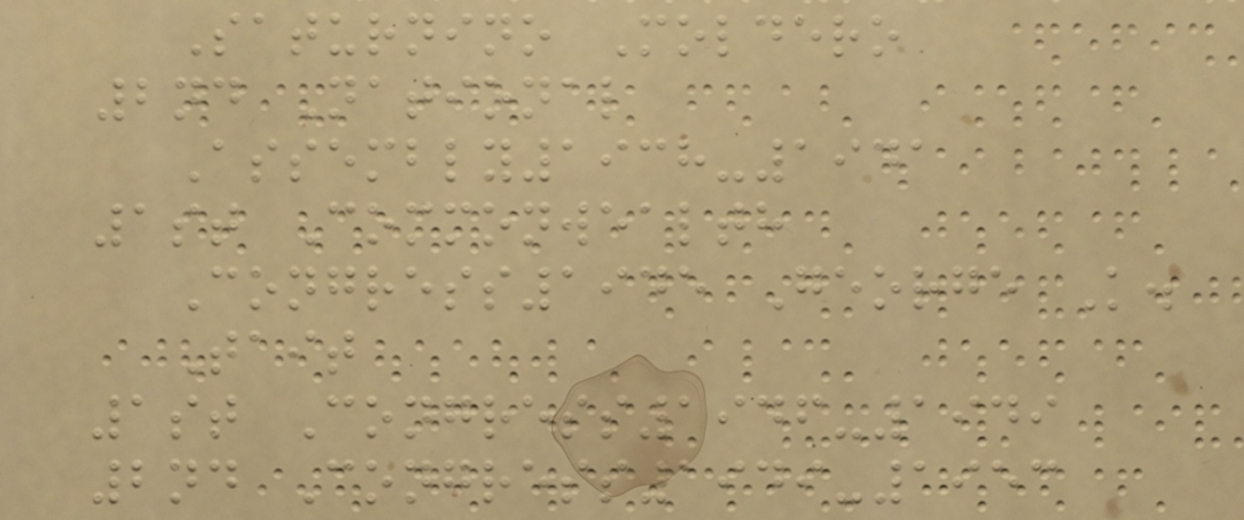Saturnino Moldero
2nd National
Assembly1938-1941
1st Commonwealth
Congress1945 George K.
Tait
1st Congress1946-1949
2nd Congress1949-1953
